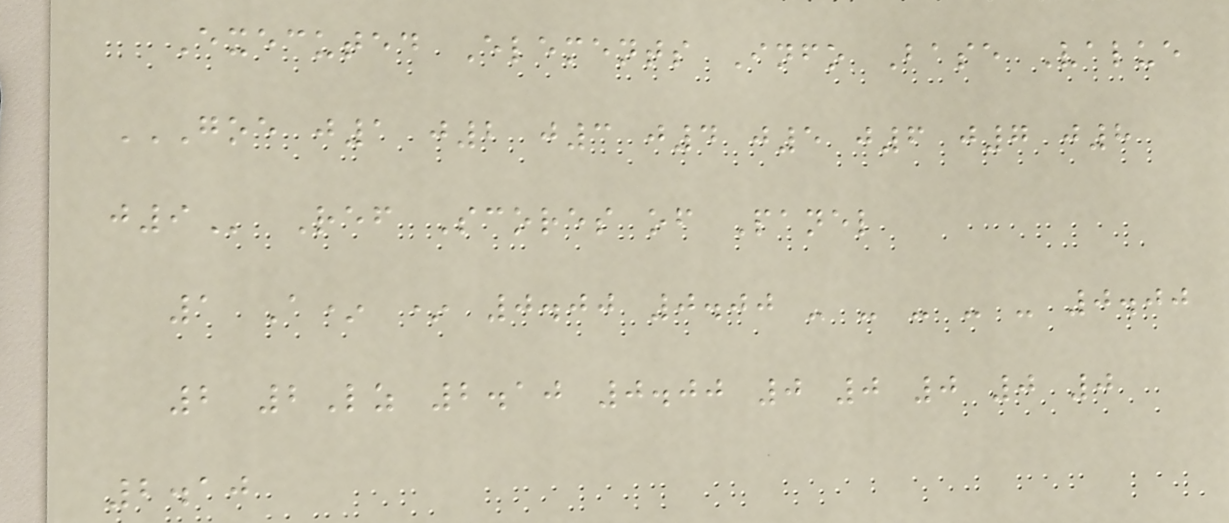Executed Elements Info Base Value
GOE J1 J2 J3 J4 J5 J6 J7 J8
J9 Ref Scores of Panel
1 A* * 0.00 0.00 - - - - - 0.00
2 2Lz 2.10 0.00 0 0 0 0 0
2.10
